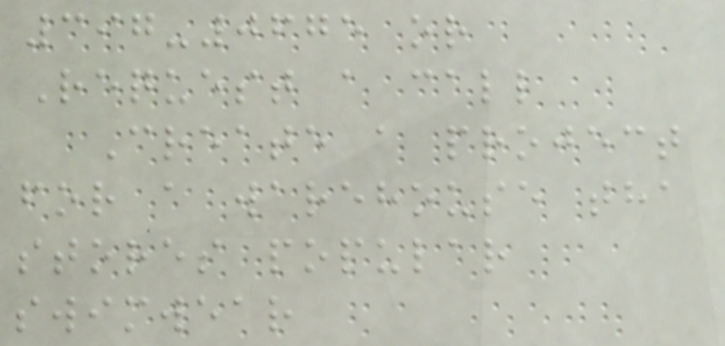397-0675 or
Request a call
Create a project
for a warehouse tha
stores popular
swimwear
